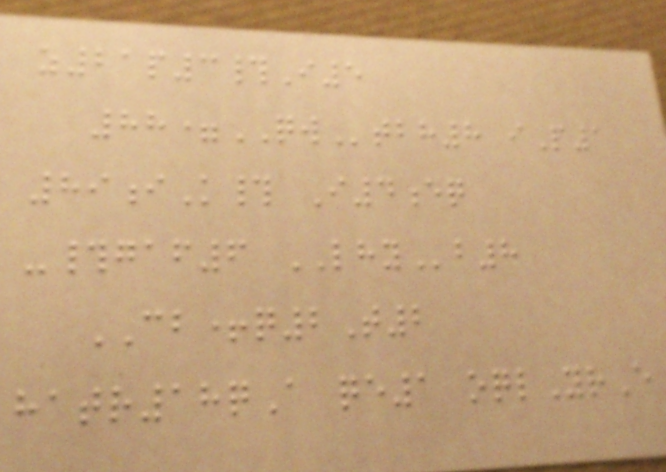z21p3#I5
88=QWtbh8 iP1
89iK# I4eq
-#gaf6 LHYb8
CB+q2T2
hatr18qA qe1 oqlYrE
